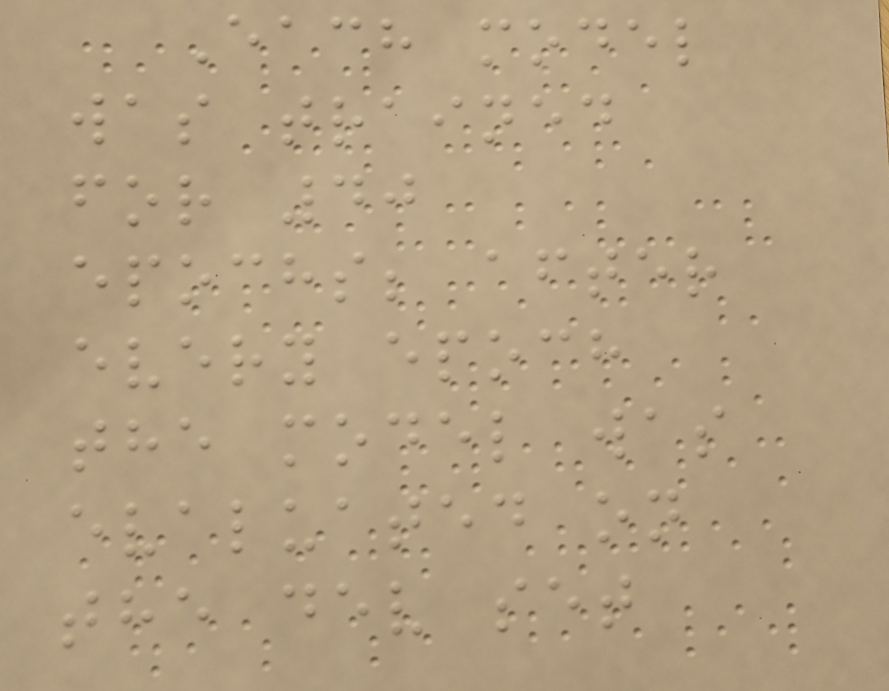Each model
was trained
for 40
epochs; after
every epoch
the model was
evaluated on
the dev set
